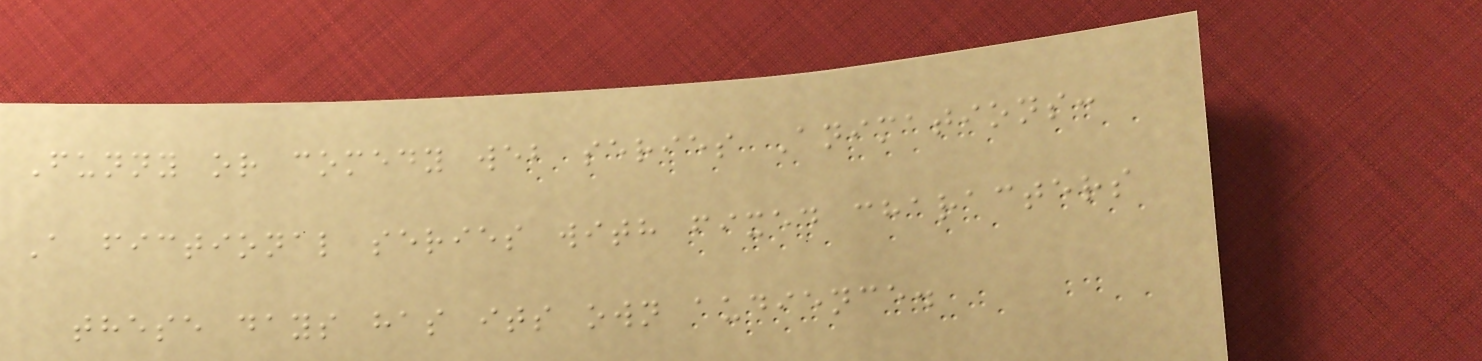Funny or comedy web series Animations:
A fictional series with fixed characters
these days has its own audience.
